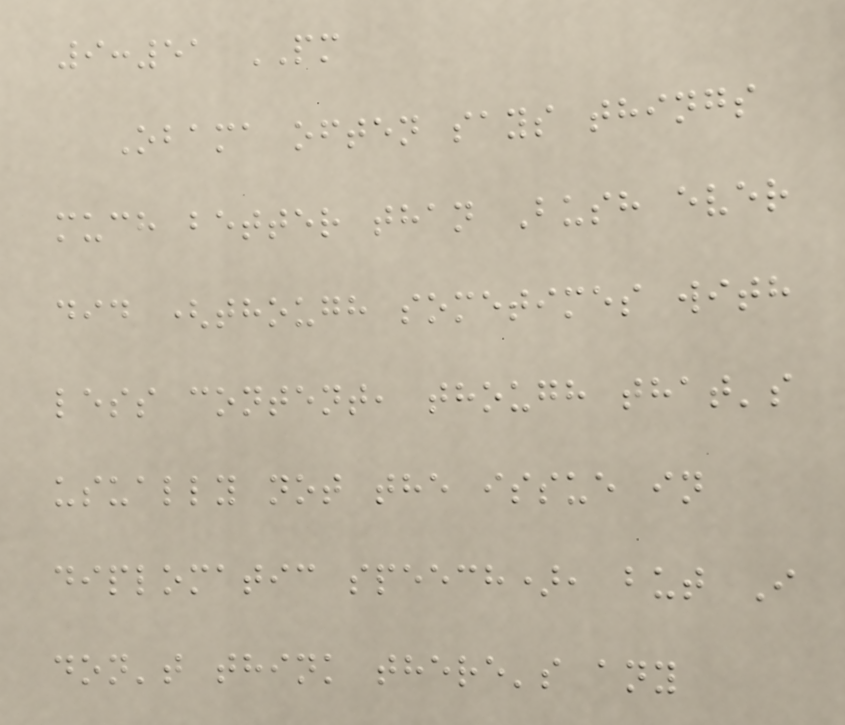9:51 PM
Obama often says things
much better than Bush ever
did (though sometimes with
less content, though that's
usually not the issue in
diplomatic speech), but I
don't think there's any
